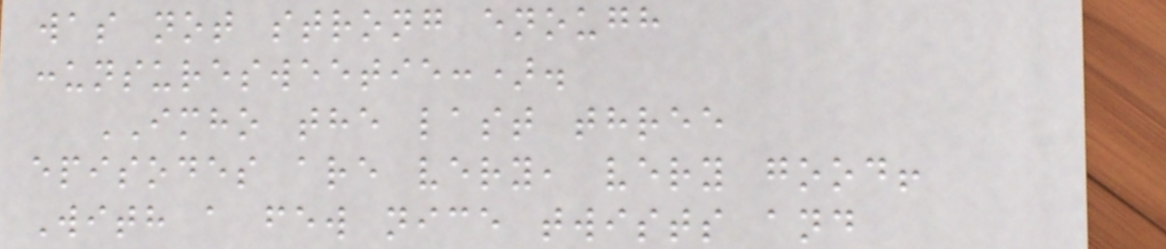was not strong enough
:unsuresweetie:).
IMHO the last three
episodes are very, very good!
With a few nice twists and
